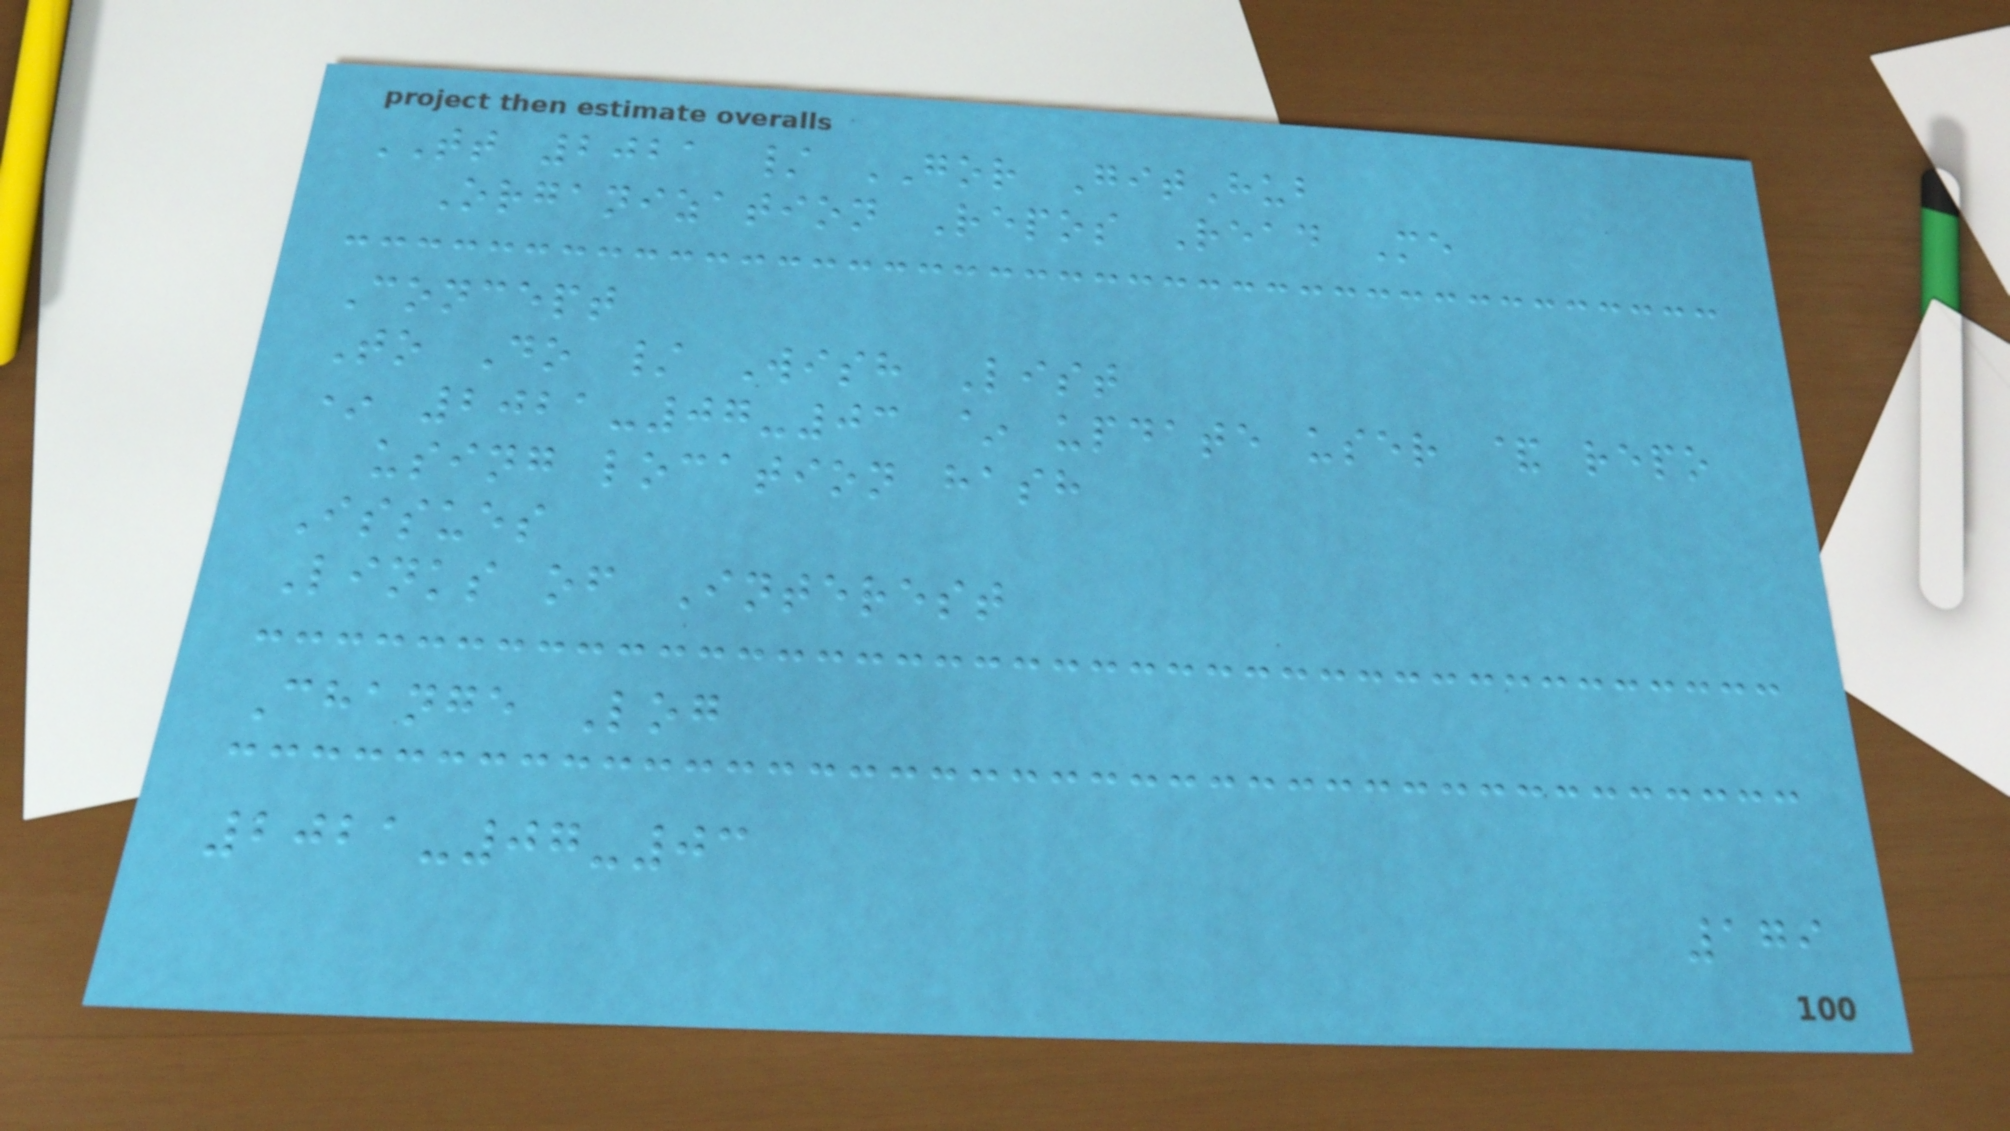TT 2021 / GOR GitHub
Organization Repos Read Me
Concept
To Do / Wish List
* 2021-07-03 ~ update user & repo
using location hash
Issues
Links of Interest
Change Log
2021-07-03
179
